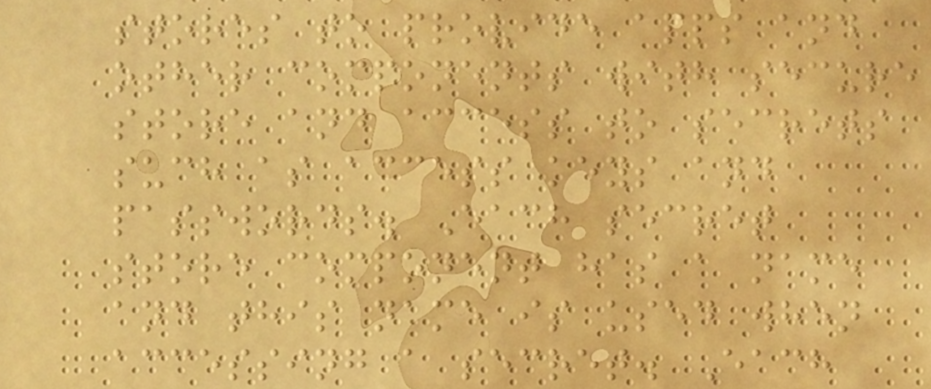stores to provide apps and
other components with secure
store and access to secrets
such as access keys and
passwords. Each secret
store component has a name
and this name is used when
accessing a secret. Each
